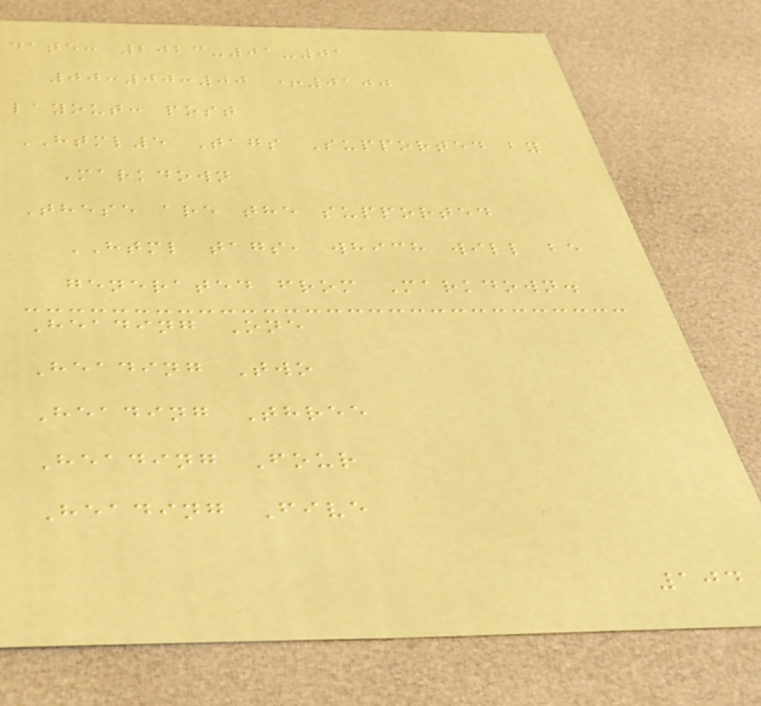date: 2023-01-01
00:00:00 +0100
layout: post
HTML5 Tags Supported by
Markdown
These are the supported
HTML tags, which will be
generated from Markdown.
Heading One
Heading Two
Heading Three
Heading Four
Heading Five
104
